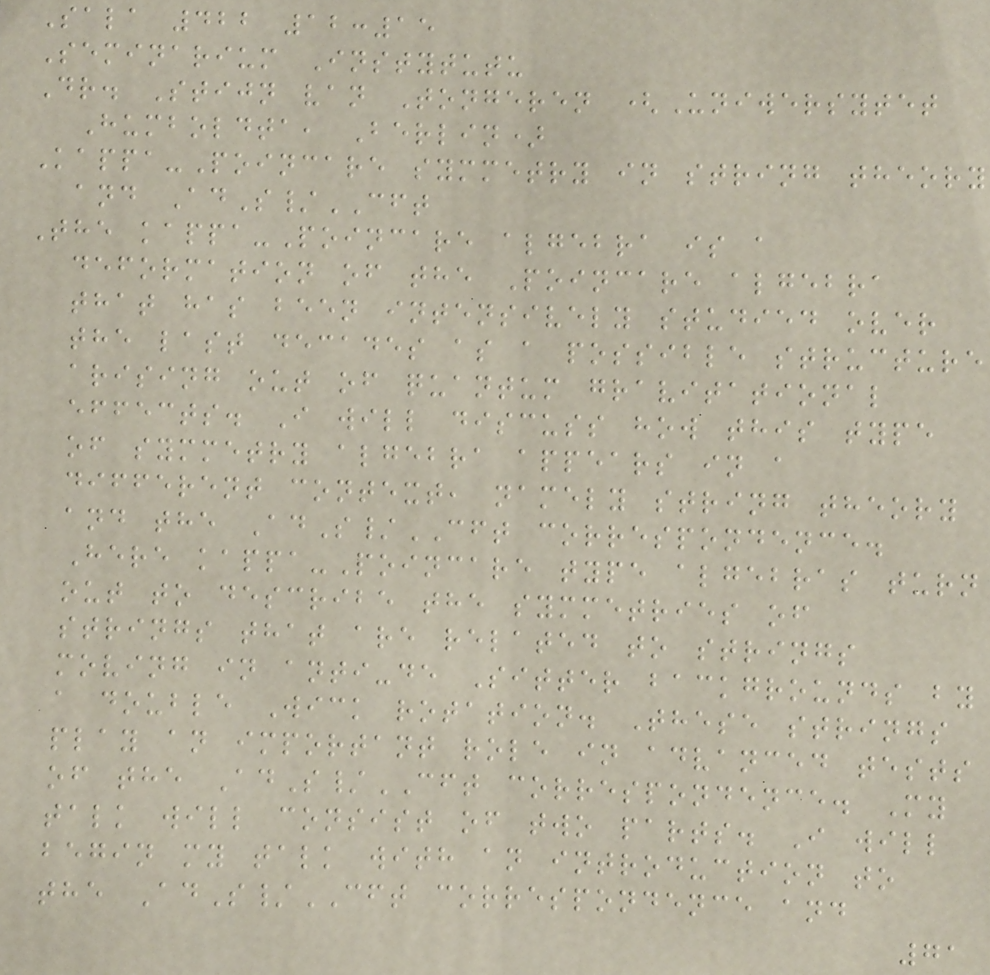Sala 422 12:15
Seminarium Instytutu
Dr. Stijn van Tongeren (Uniwersytet
Humboldta, Berlin)
Kappa-Poincare symmetry in string theory
and AdS/CFT
The kappa-Poincare algebra is a
deformation of the Poincare algebra
that has been intensively studied over
the last decades as a possible structure
arising out of quantum gravitational
effects. I will discuss how this type
of symmetry algebra appears in a
different context, namely string theory
and the AdS/CFT correspondence.
Here kappa-Poincare type algebras turn
out to describe the symmetries of
strings that are related to strings
moving in anti-de Sitter backgrounds by
a double Wick rotation. These strings
play an important role in advanced tests
of the AdS/CFT correspondence. My
talk will consist of two parts. I will
begin my talk with an introduction to
the AdS/CFT correspondence and
71
